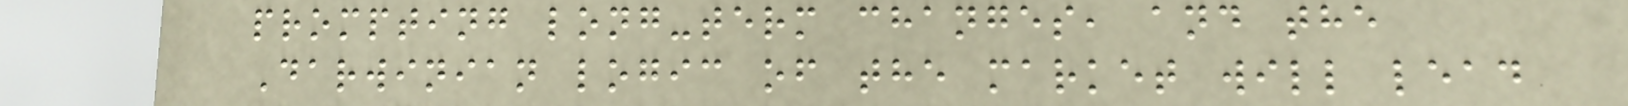prompting long-term changes, and the
Darwinian logic of the market will lead
